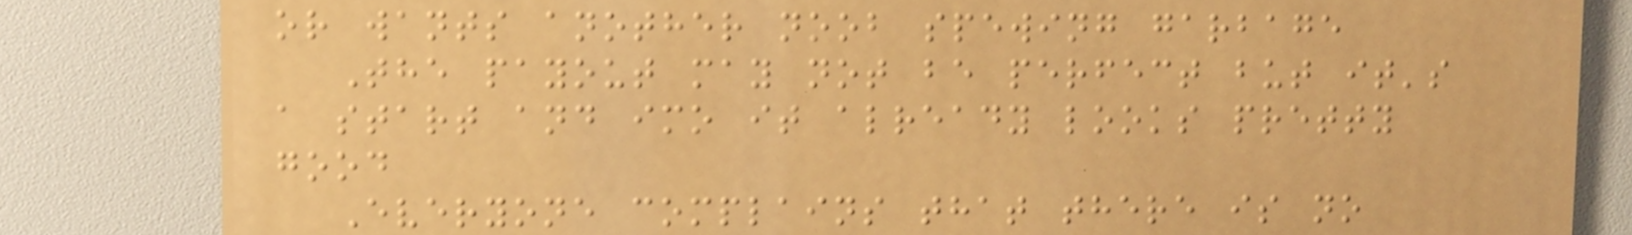or wants another noob spewing garbage
The payout may not be perfect but it's
a start and imo it already looks pretty
good
Everyone complains that there is no
